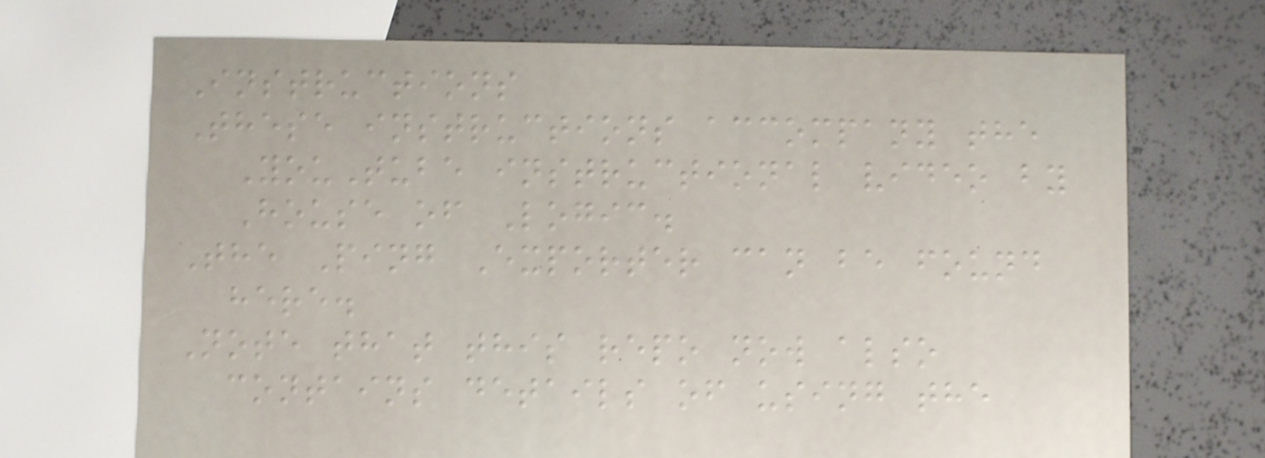Instructions
These instructions accompany the
YouTube instructional video by
House of Logic.
The Ping Exporter can be found
here.
Note that this repo now also
contains details of using the
